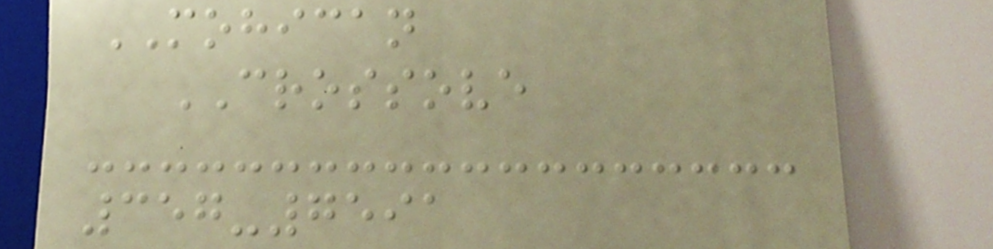MOHICAN
CROSSOVE
357-7591
